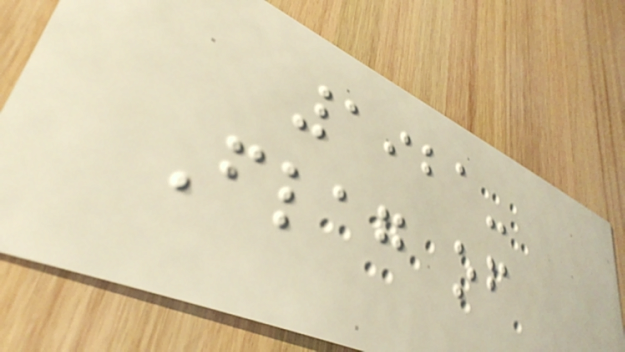1921-
Flag of
